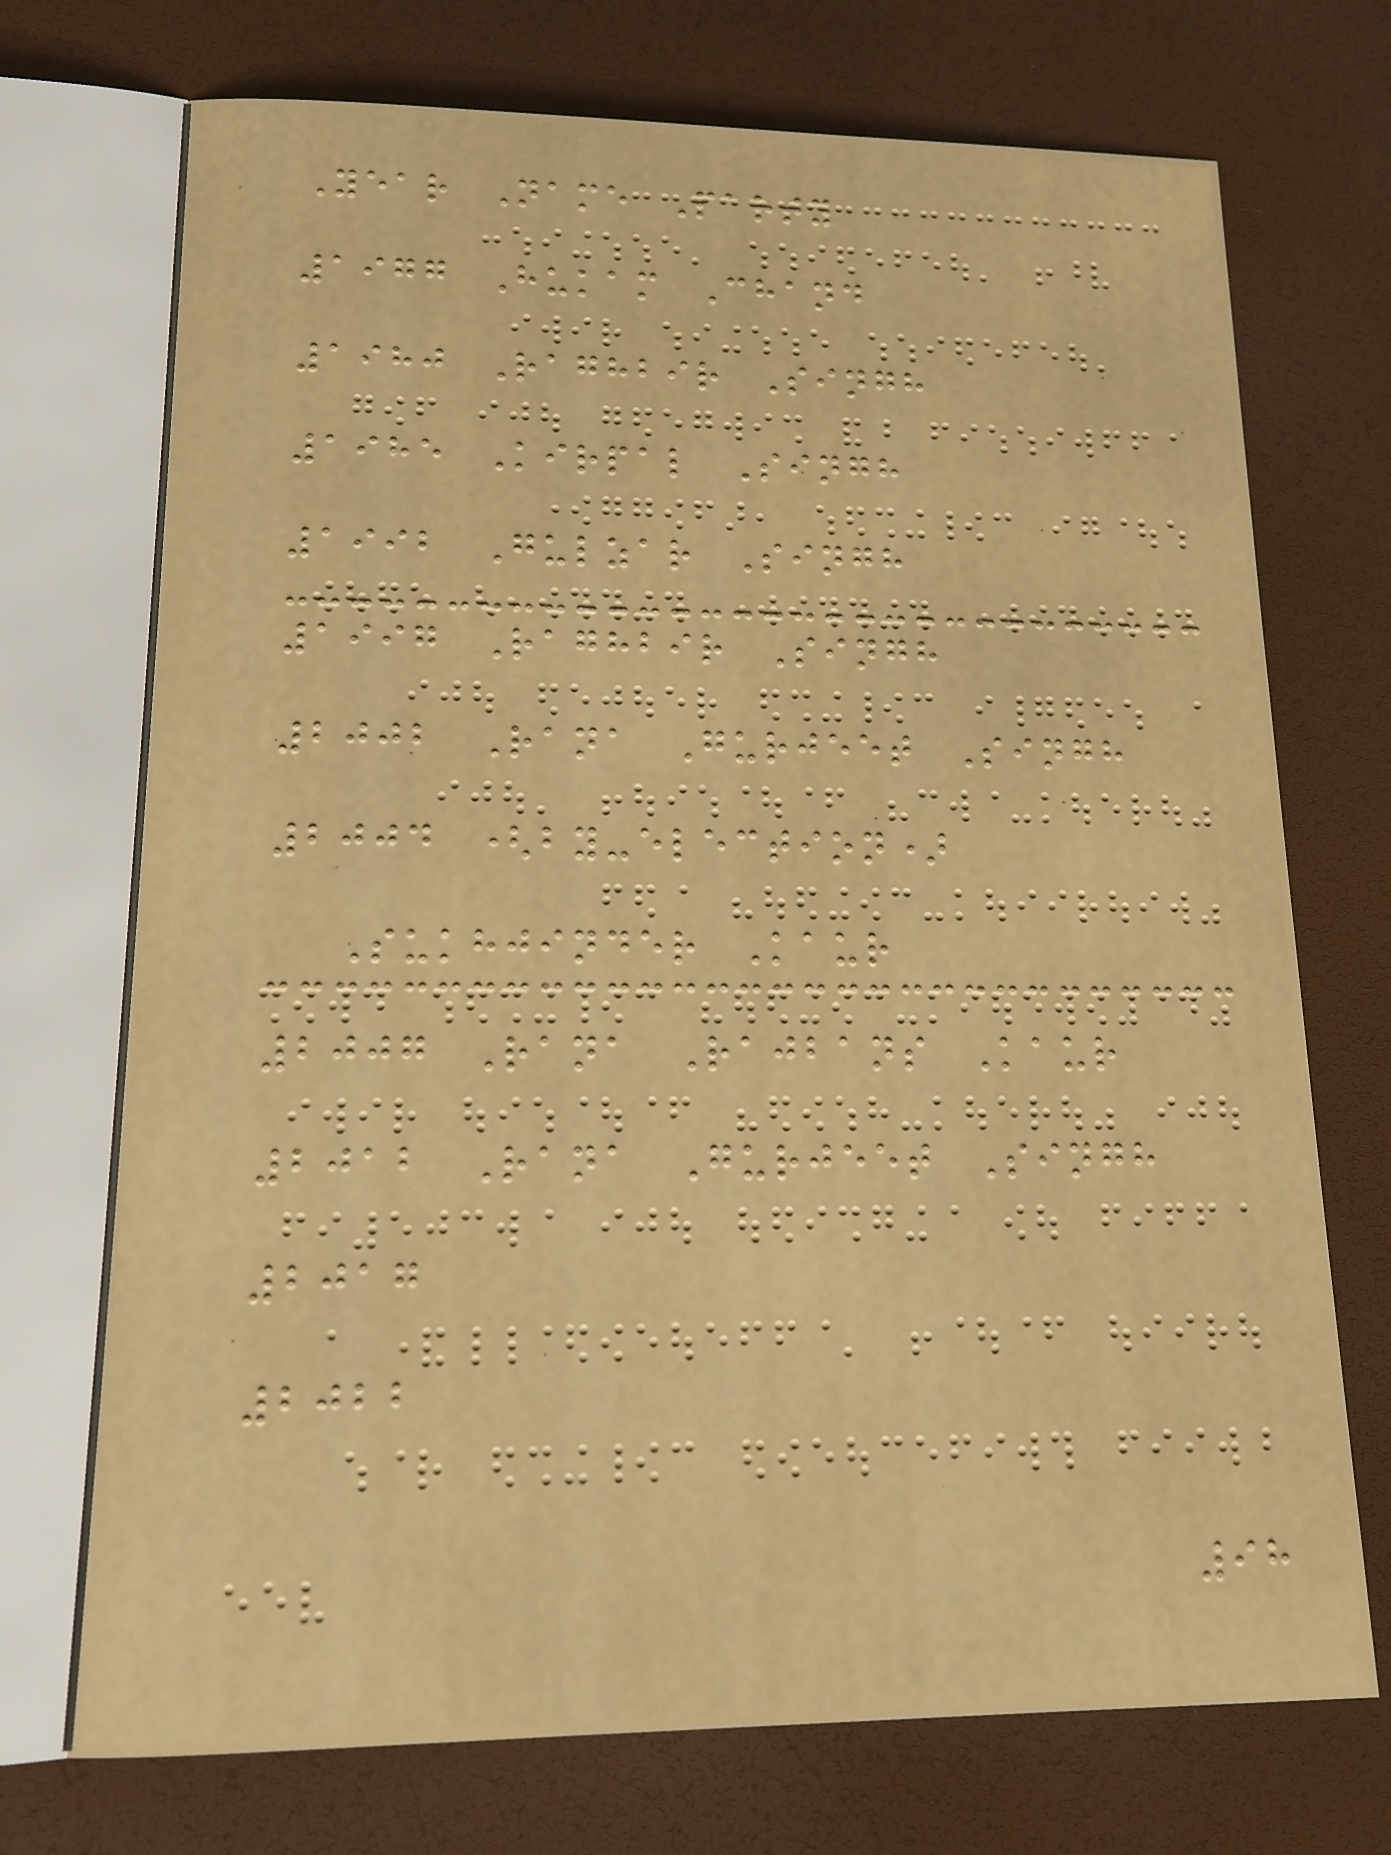Year Name Party
1977 Hukam Chand
1980 Raghbir Singh
1985 Kirpal Singh
1992 Gulzar Singh
1997 Raghbir Singh
2002 Rana Gurjeet Singh
2004 (by-election)
Sukhjinder Kaur
2007 Rana Rajbans Kaur
2012 Rana Gurjeet Singh
2017
2022
98
